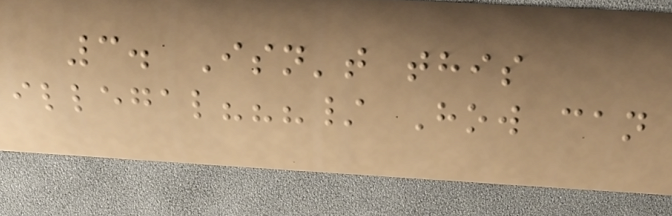3. Isn't this
illegal???/ How can
